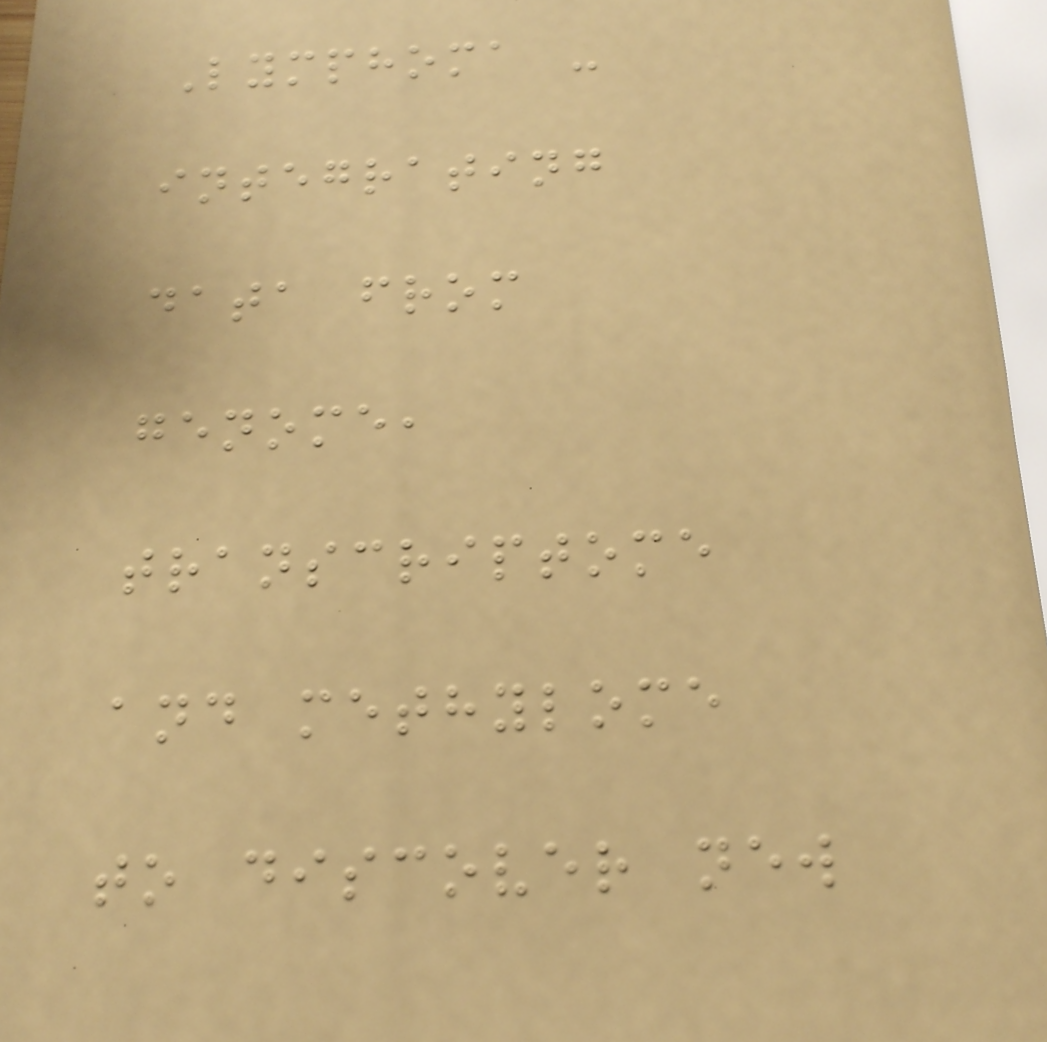Lymphoma -
integrating
data from
genome,
transcriptome
and methylome
to discover new
